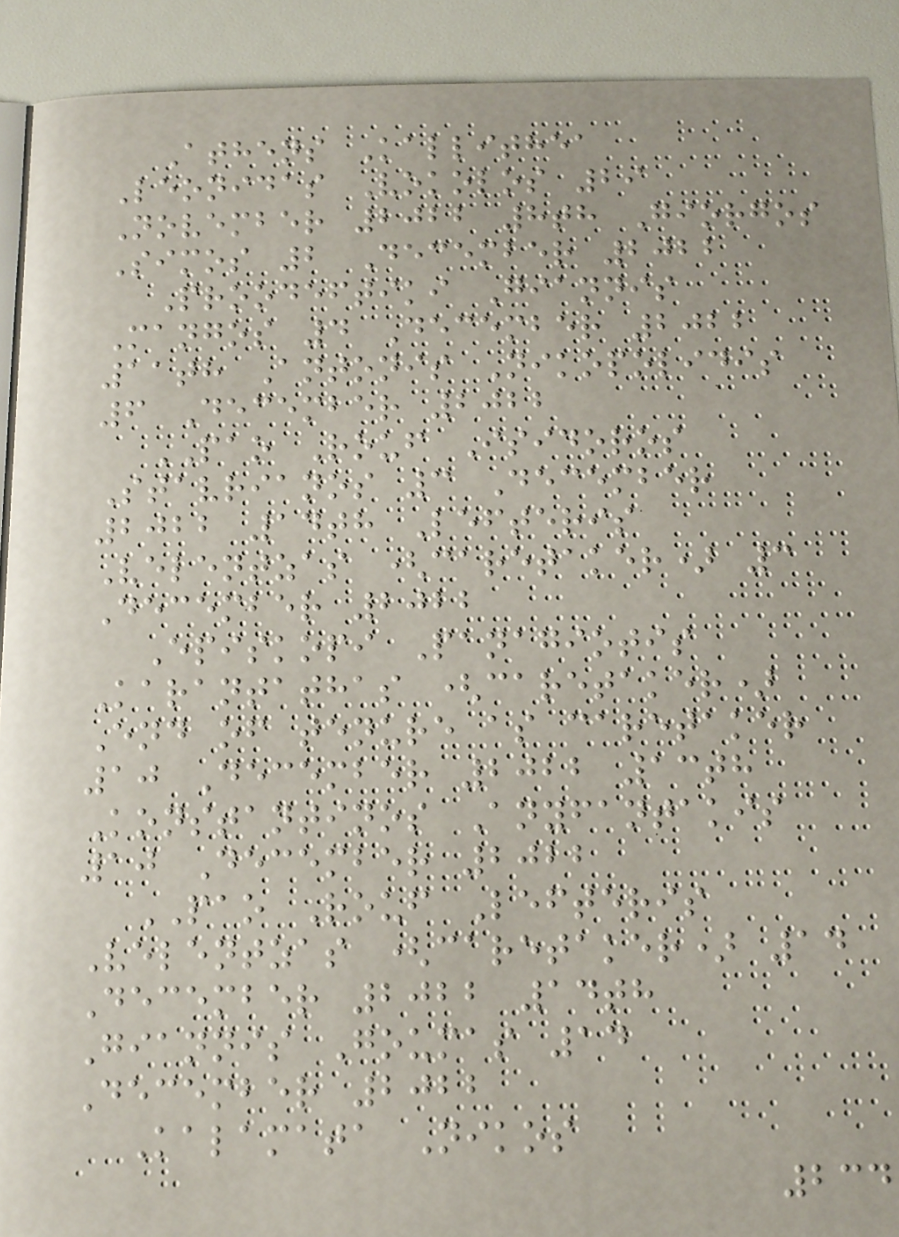Athens Kallithea
Leonidas Vokolos 29
November 2022 8th Giorgos
Simos 2 December 2022
Proodeftiki Giannis
Mangos 4 December 2022
11th Antonis Nikopolidis
6 December 2022
PAO Rouf Isidoros
Stavrianos 3 December
2022 14th Lefteris
Velentzas (caretaker) 3
December 2022
Episkopi Panagiotis
Karantathas (caretaker)
End of tenure as caretaker
10 December 2022 13th
Konstantinos Anyfantakis
10 December 2022
PAO Rouf Lefteris
Velentzas (caretaker) 14
December 2022 14th
Giannis Goumas 14
December 2022
Kalamata Nikos
234
